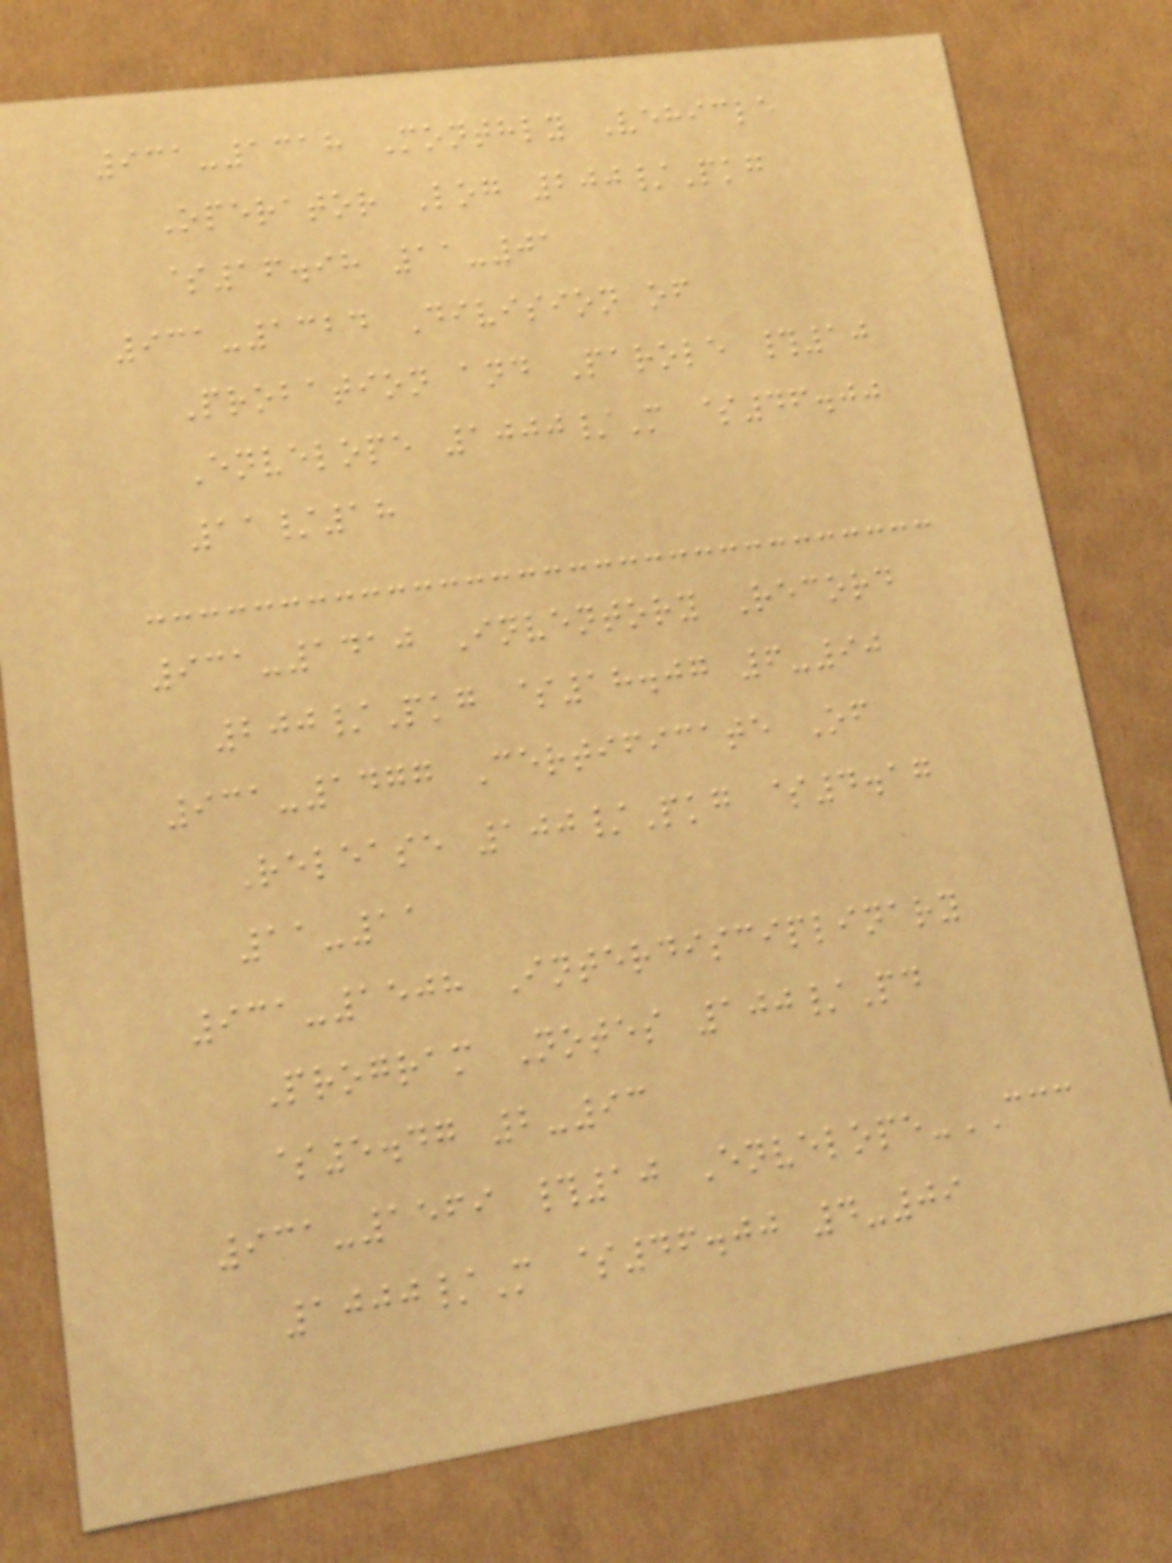931-1318 Monthly Vehicle
Operator Log 200/Pkg
$16.98 11-01
931-1324 Division of
Probation and Parole #10
Envelope 1000/M $46.00
11/18
931-1410 Inventory Record
200/Pkg $18.07 6-90
931-1477 Certificate Of
Release 100/Pkg $4.17
11-11
931-1508 Interdisciplinary
Program Notes 100/Pd
$5.47 2-93
931-1569 #10 Envelope-CCC
1000/M $46.00 4-09
